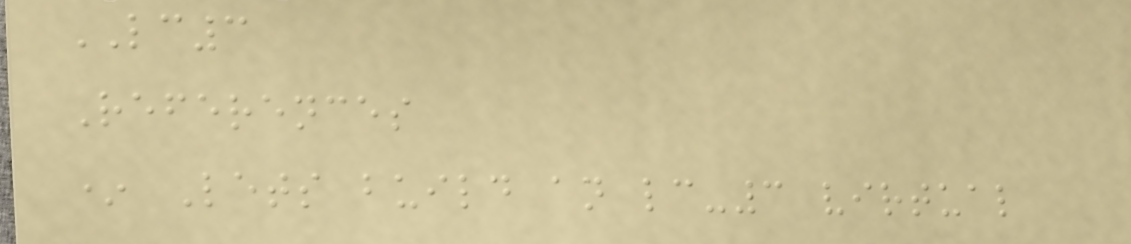LC3
References
* Lets build an lc-3 virtual
